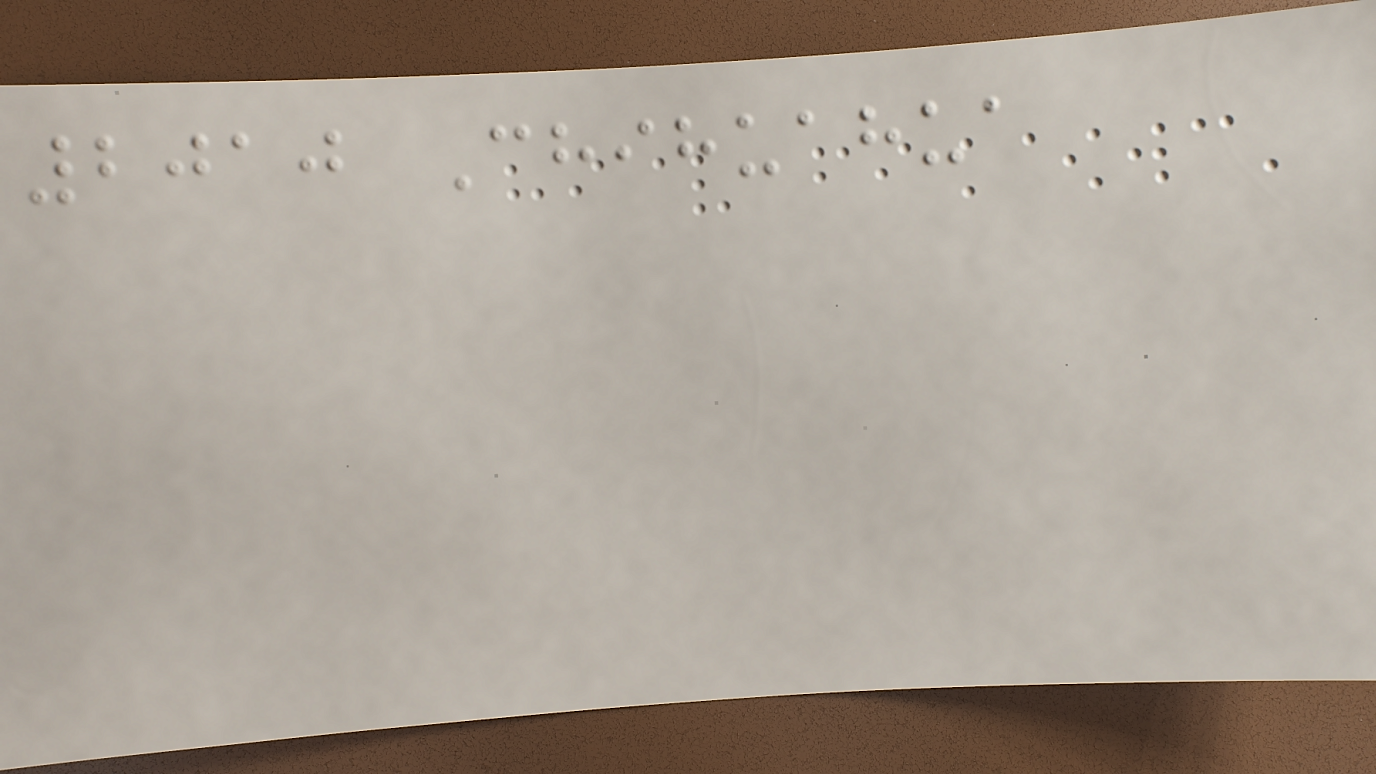2010 Chihuahua
